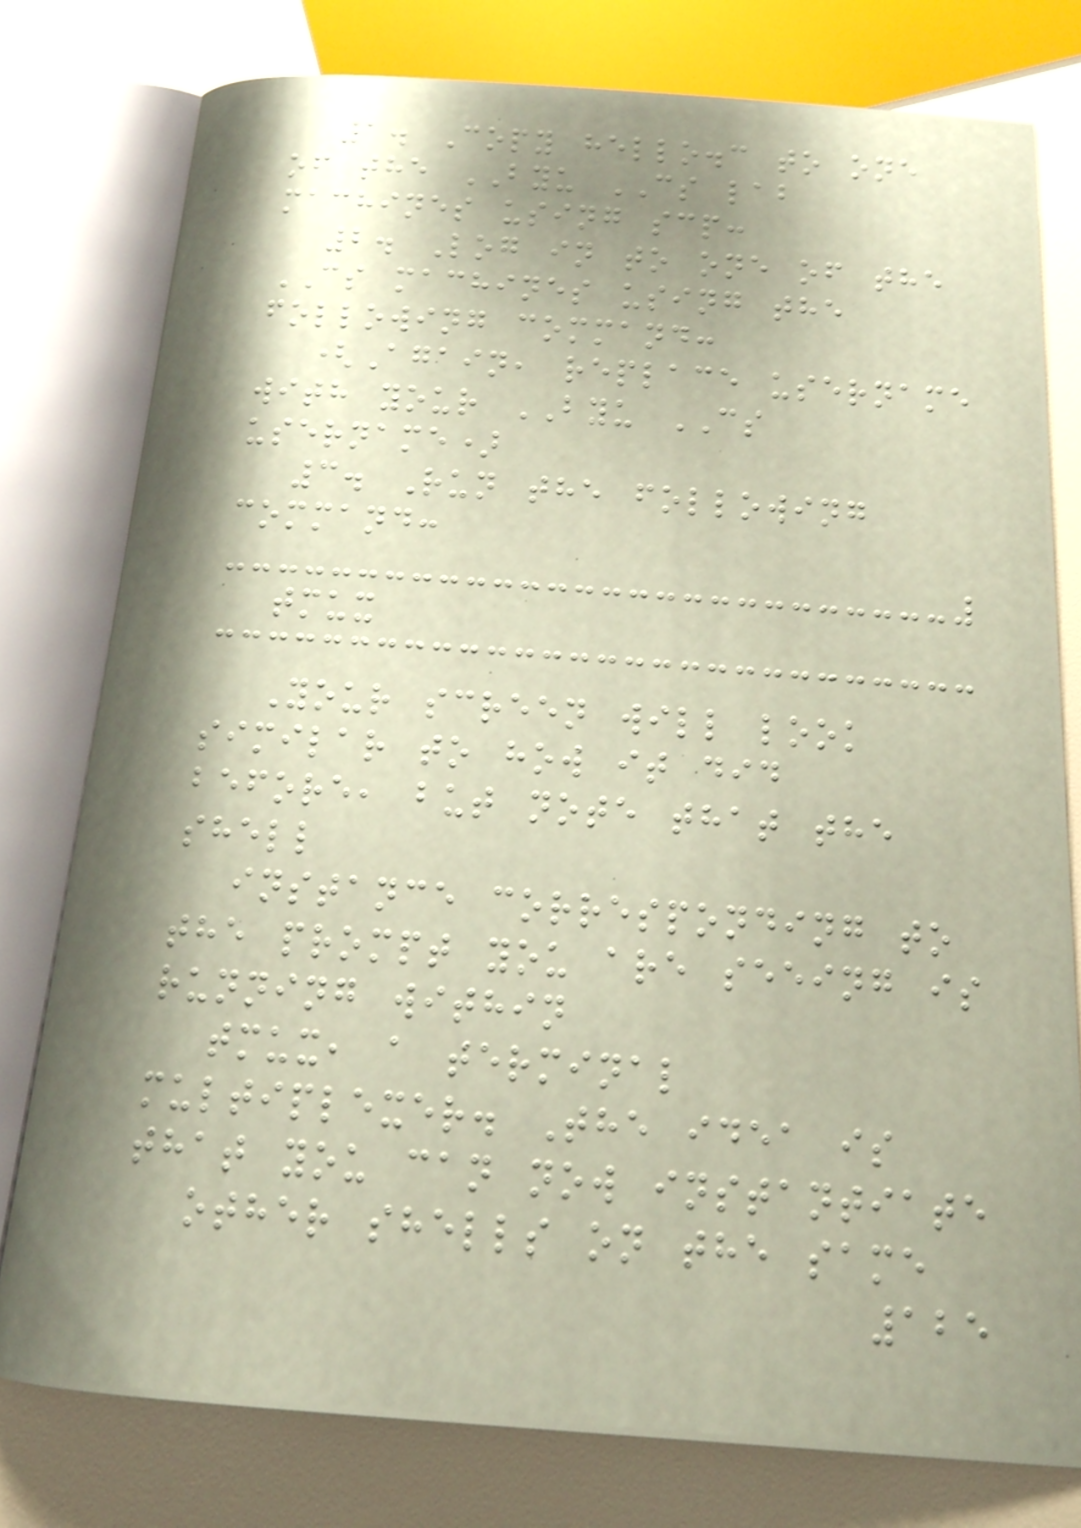1. Copy hello.c to one
of the BYU CS lab
machines using scp:
2. Log in to one of the
CS machines using the
following command:
(Again, replace username
with your BYU CS
username)
3. Run the following
command:
tmux
Your screen will look
similar to how it did
before, but note that the
shell
instance corresponding to
the prompt you are seeing is
running within
tmux, a terminal
multiplexer. The idea is
that you can now instantiate
other shells on the same
125
